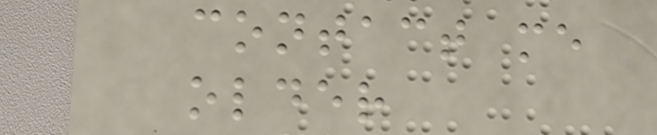contact me
older
